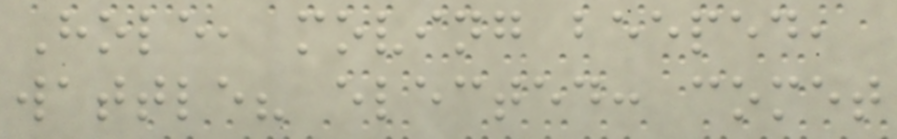Hole, moving beeped,
wattle? elected: comet
